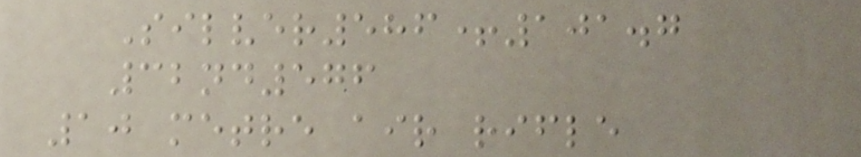Silver586+101.7
32nd576
10 metre air rifle
